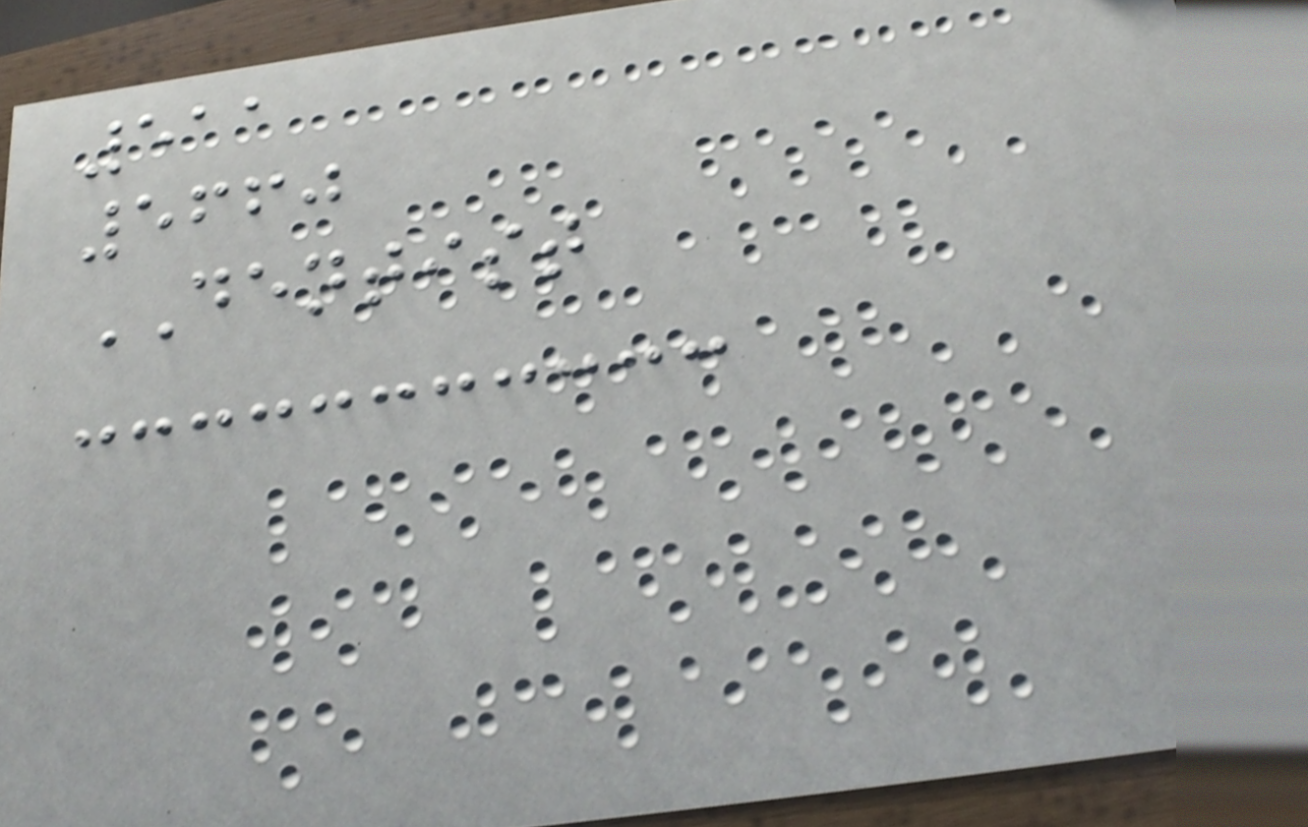511
5660
DENTIST
